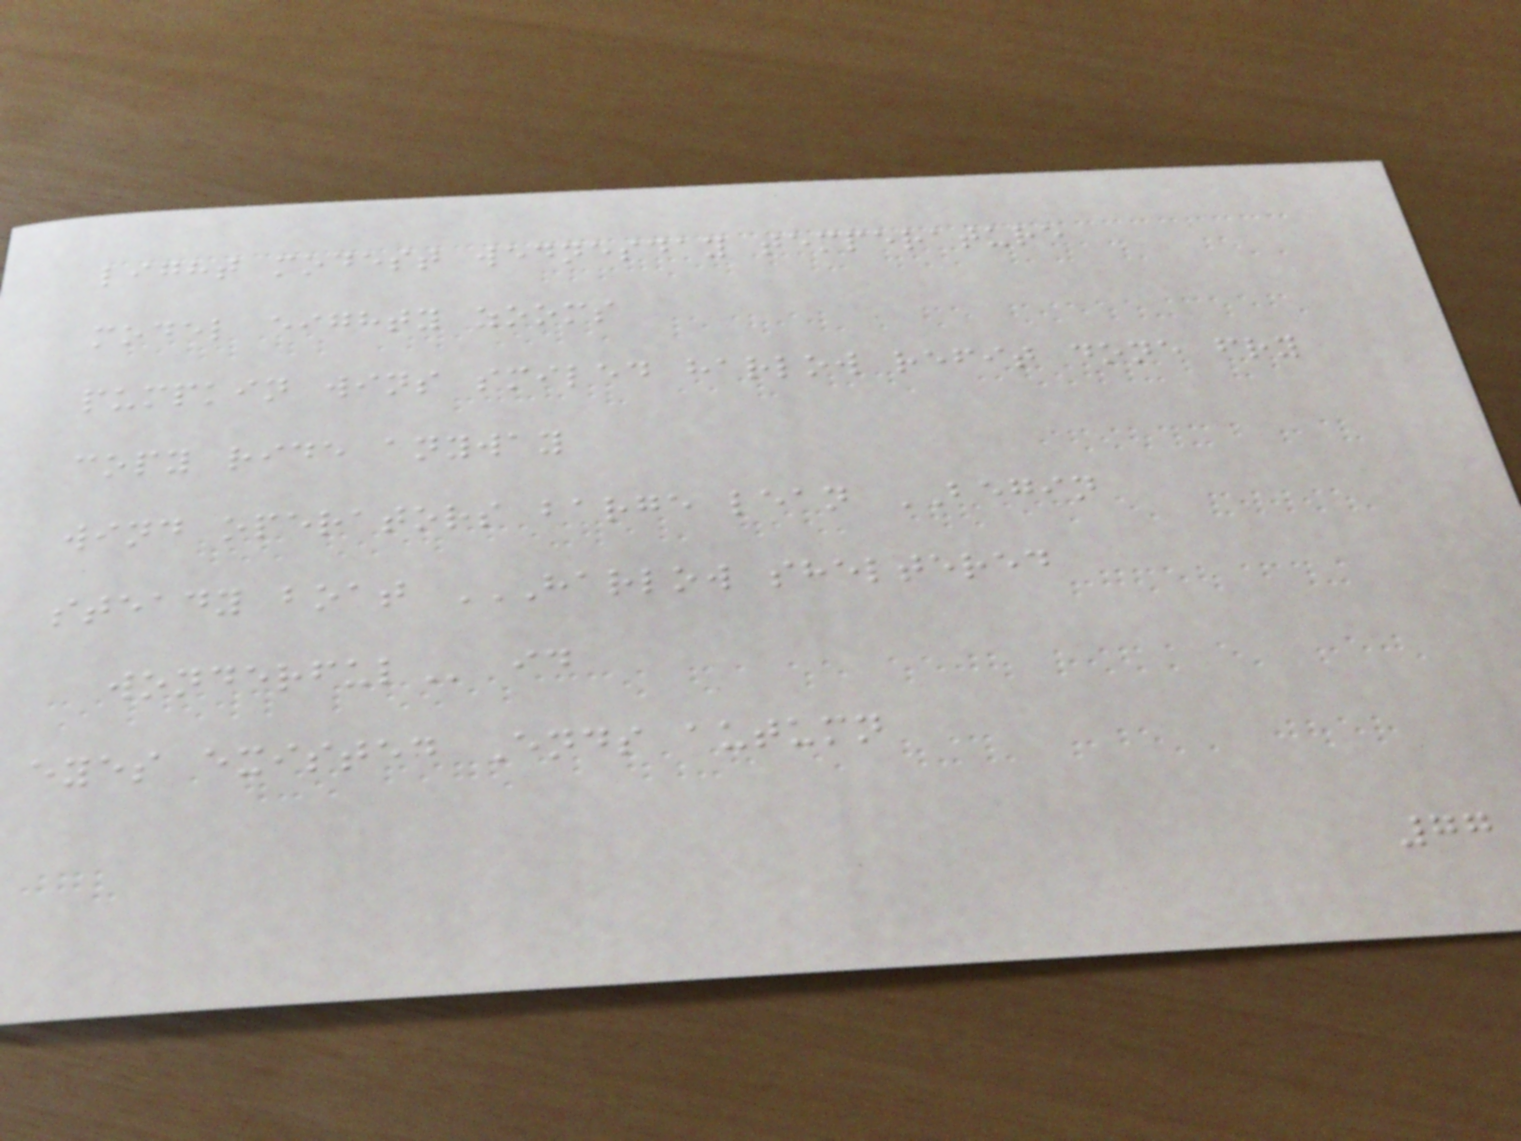light modest wednesday temperature
model eighty zooms
pumpkin wins smiled harlow refit done fry
copy ride anyway
wind operators barge lean BEGIN
steady boat HARLOW SHELTERED
WONDERFUL id
eyes existed Ends autumn
77
